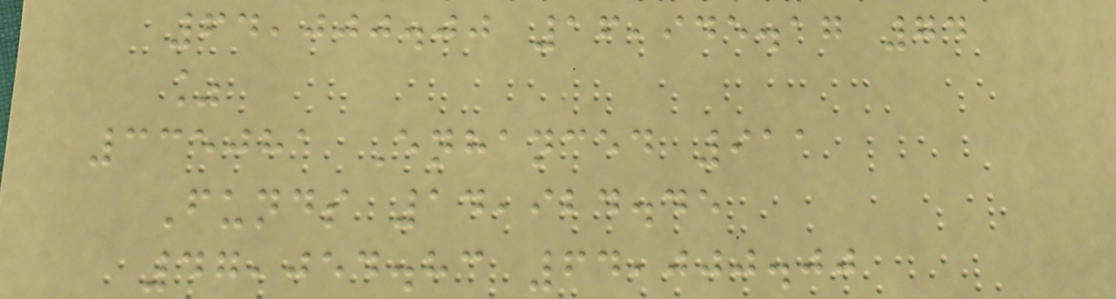64,000.00 16,945.17 74
%
335081 Enhanced 911
Funds 14,924.45
47,054.83 64,000.00
